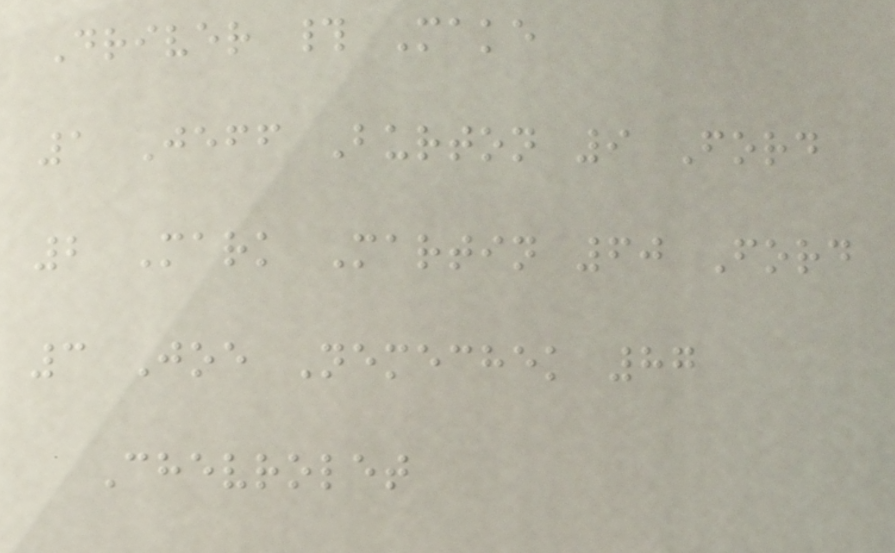Driver # Make
1 Jeff Burton 9 Ford
2 Mark Martin 60 Ford
3 Joe Nemechek 87
Chevrolet
